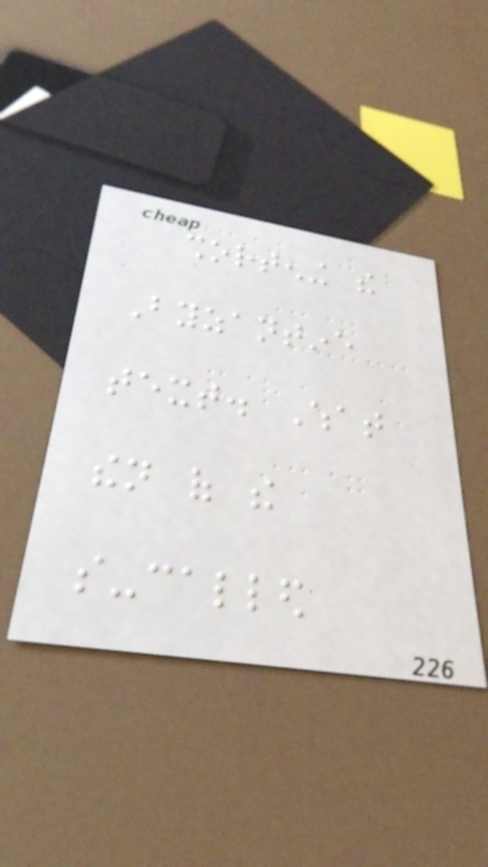shortening the
Byzantine
text. What
then of the
so-called
